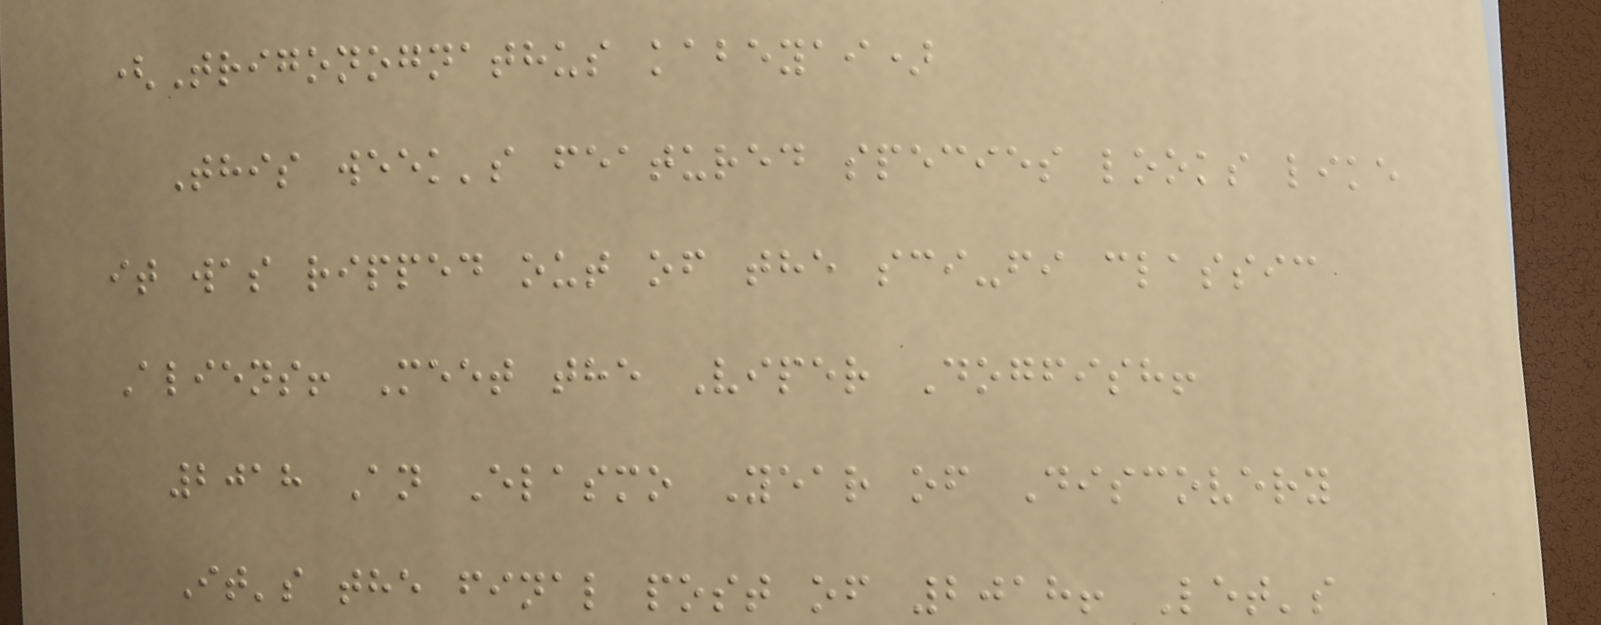(Trigonognathus kabeyai)
This week's featured species looks like
it was ripped out of the sci-fi classic
Aliens! Meet the Viper Dogfish!
2018 An Elasmo Year of Discovery
It's the final post of 2018! Let's
